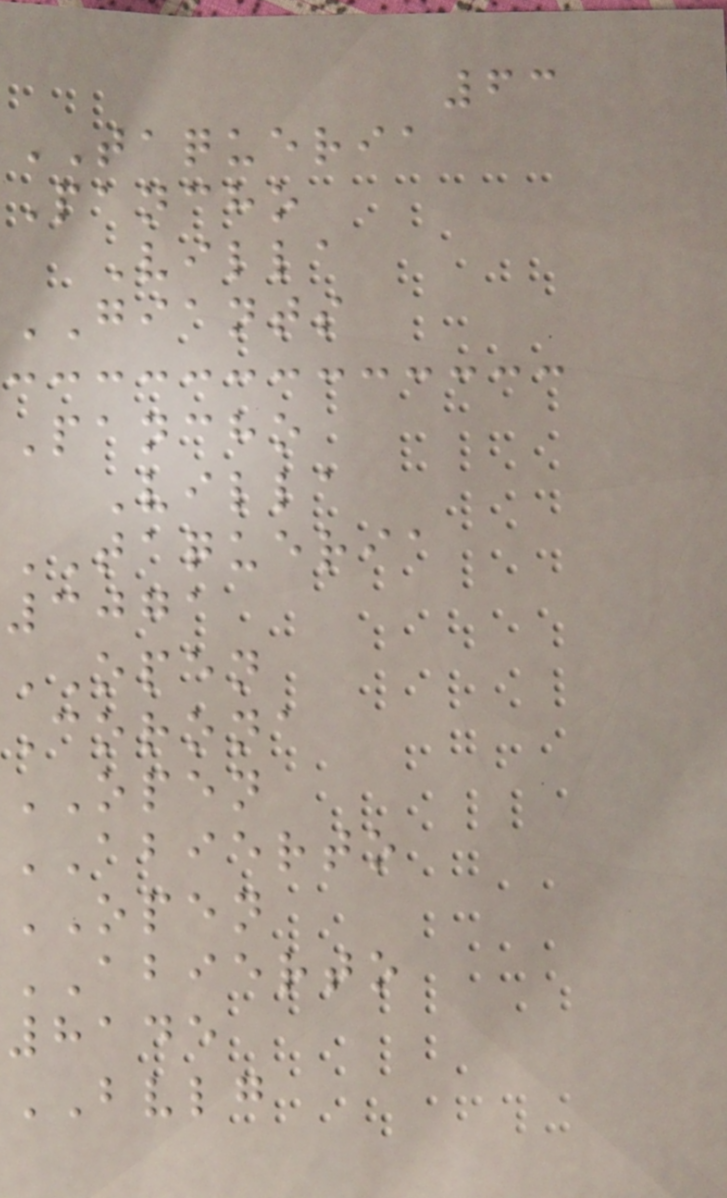63
TAQUERIA
Pancho
Villa
GIANTS
Pancho
Villa
TAQUERIA
3071
OPEN
Corona
OPEN
ABIERTO
OPEN
ABIERTO
8145
BVLG
